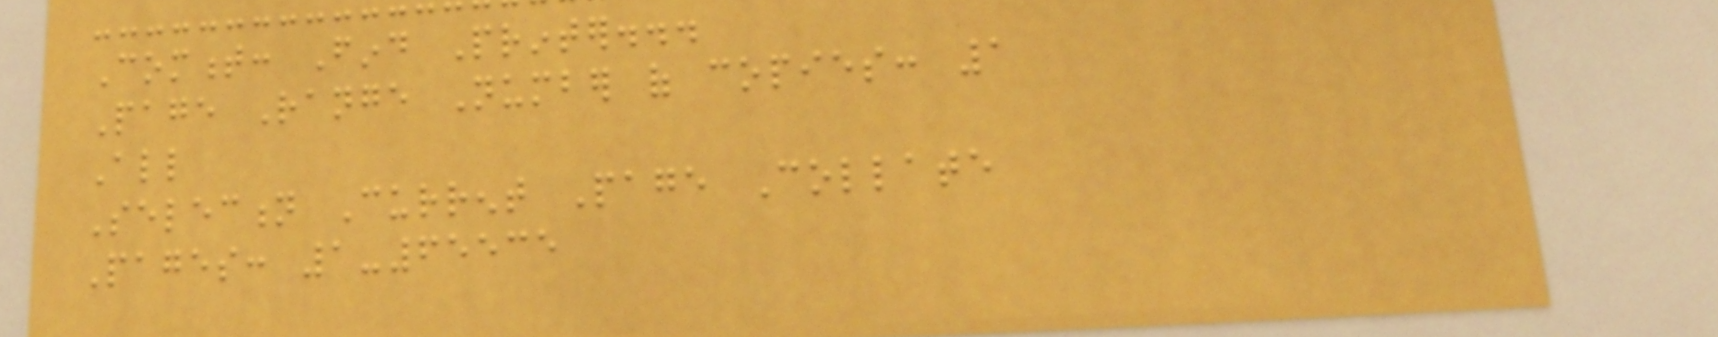Comment: Find Printer...
Page Range Number of copies: 1
All
Selection Current Page Collate
Pages: 1-65535
